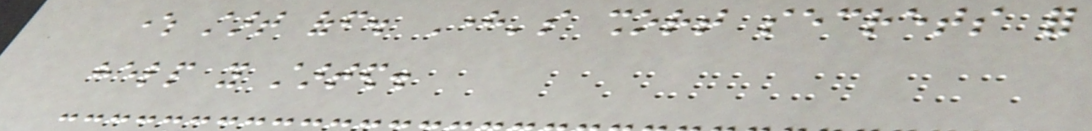where start off. Here's short secrets for
help you started.
